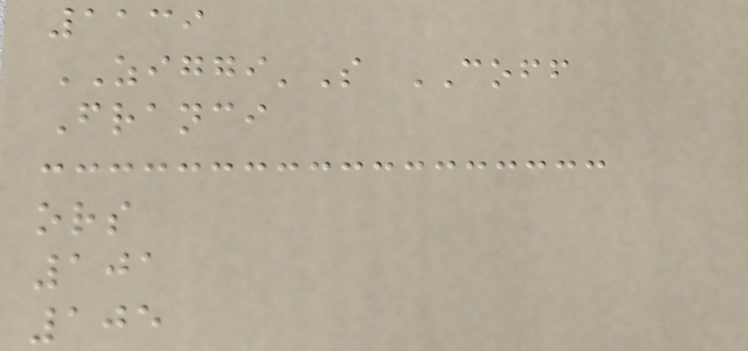1139
ZIGGI'S COFF
Franci
ors
101
105
